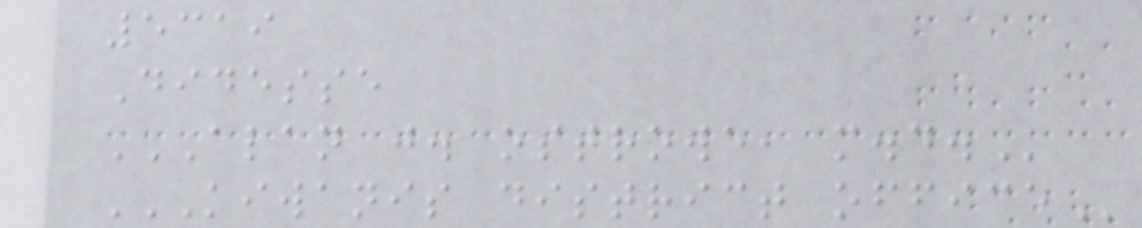5319
Didesse
ALAN J. OSTROWE, M.D.
KIWANIS DISTRICT OFFICE
